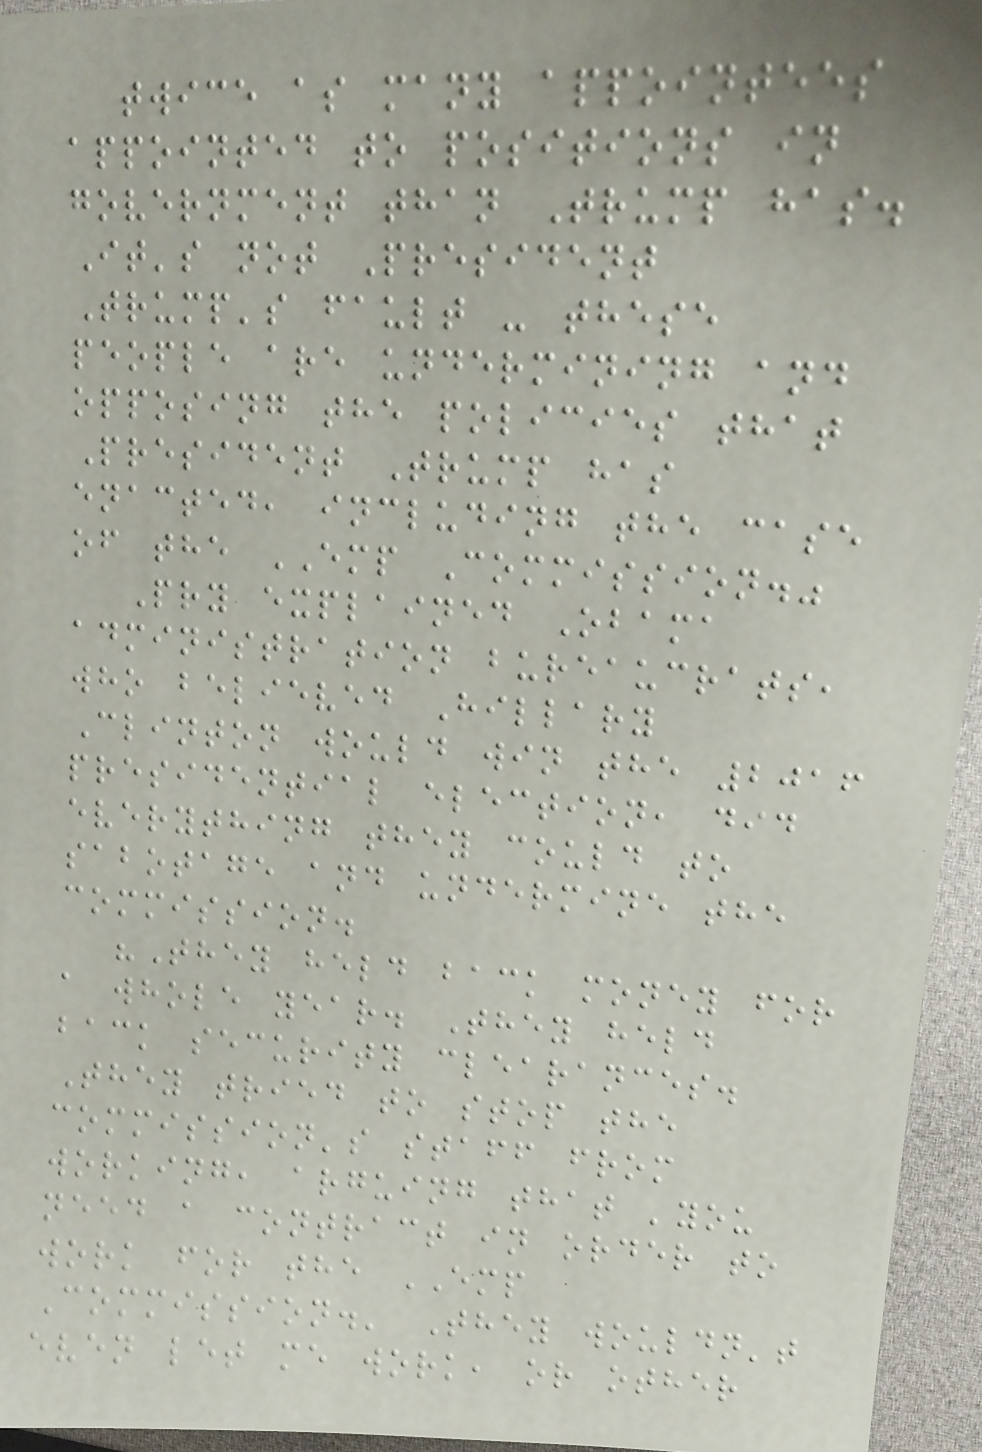twice as many appointees
appointed to positions in
government than Trump has.
It's not President
Trump's fault - these
people are undermining and
opposing the policies that
President Trump has
enacted, including the case
of the EMP Commission."
Pry explained Obama
administration bureaucrats,
who believed Hillary
Clinton would win the 2016
presidential election, did
everything they could to
sabotage and undermine the
commission.
"They held back money for
a whole year. They held
back security clearances.
They tried to stop the
commission's staff from
working, arguing that 'you
need a contract in order to
work for the EMP
Commission.' They wouldn't
even let me work, or other
